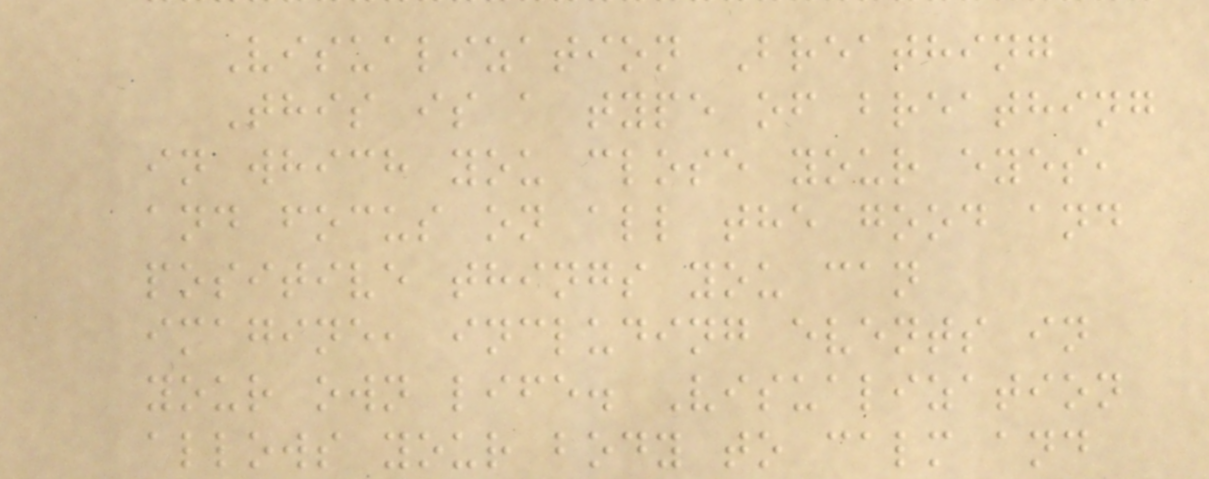Visualization Breathing
This is a type of breathing
in which you close your eyes,
and focus on all the good and
positive things you can
imagine, including events in
your own life. Visualization
allows your body to calm and
